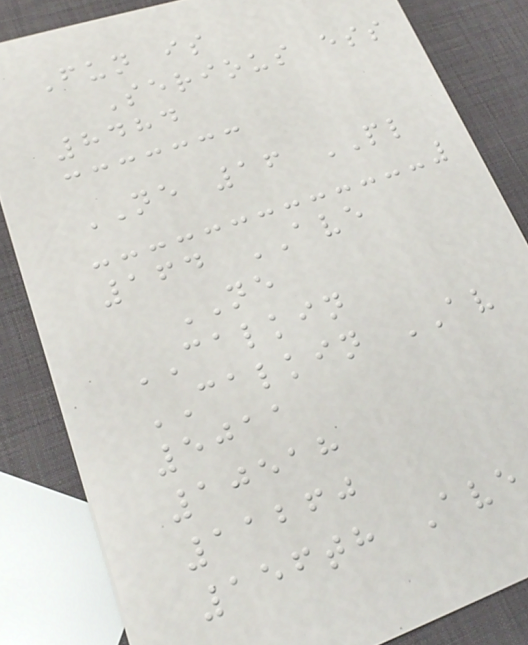Fun is
Serious ess
8484
NE 16 PL
164 AVE
NE
CALKIN
CALKIN AV
5011
10518
11260
156th Ave
